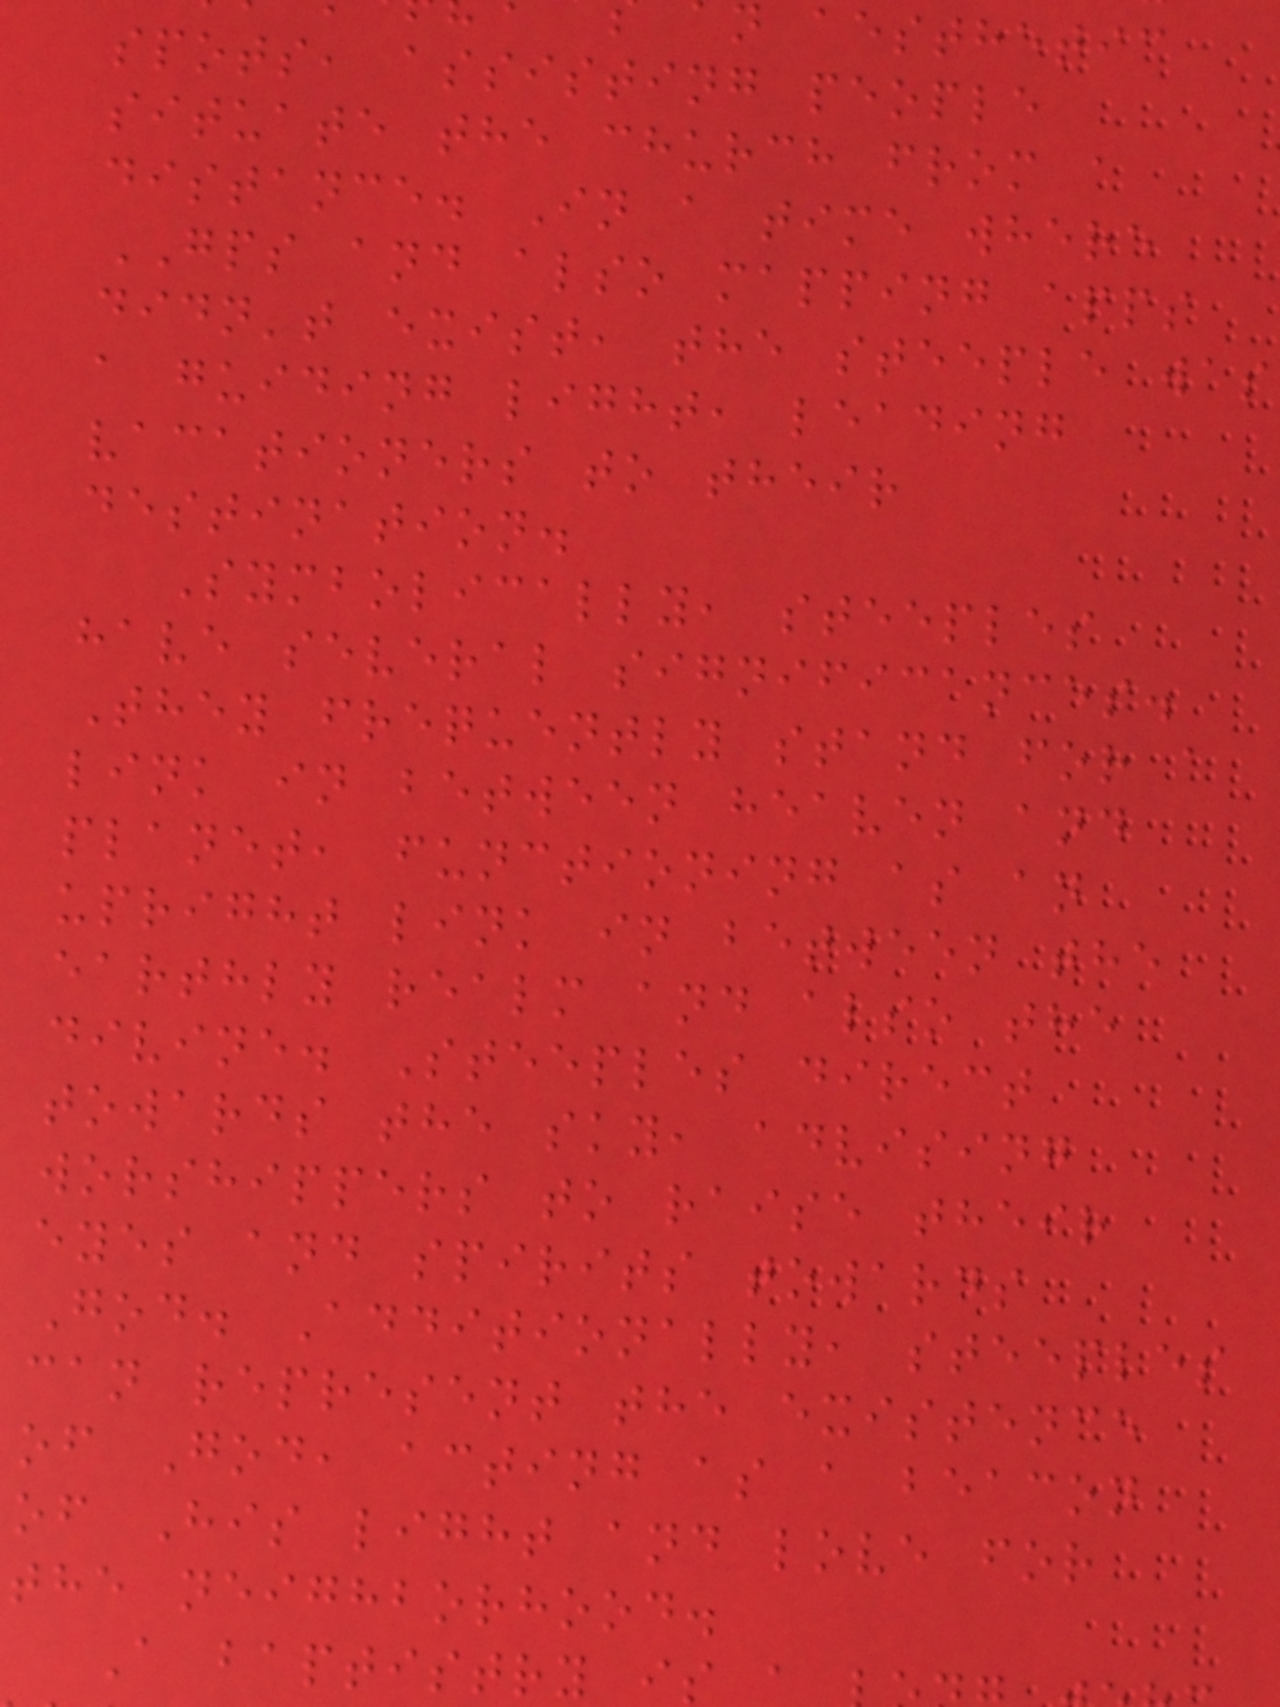n aesthetic
spots, assisting people
situate the church from a
distance. In a time where
GPS and also mapping apps
didn't exist, the steeple was
a guiding light, leading
vacationers to their
destination.
Symbolically, steeples
have several significances.
They frequently stand for a
link in between heaven and
planet, functioning as an
upright link in between the
earthly realm and also the
divine. Steeples direct
towards the sky, advising
worshippers to raise their
eyes and spirits towards
God. Additionally, steeples
can represent the existence
of God, acting as a beacon
of His light and love for
the neighborhood.
A baptistry is
